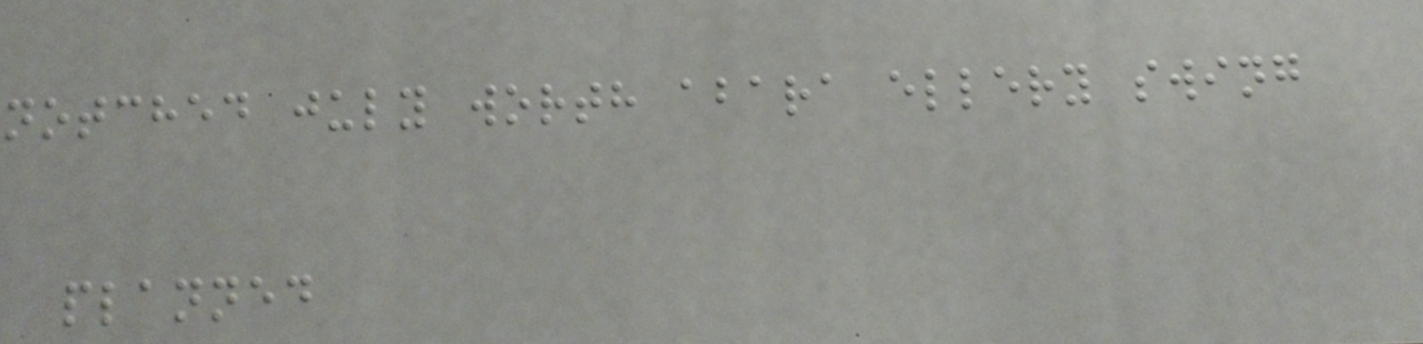notched july worth abara ellery swing
planned
